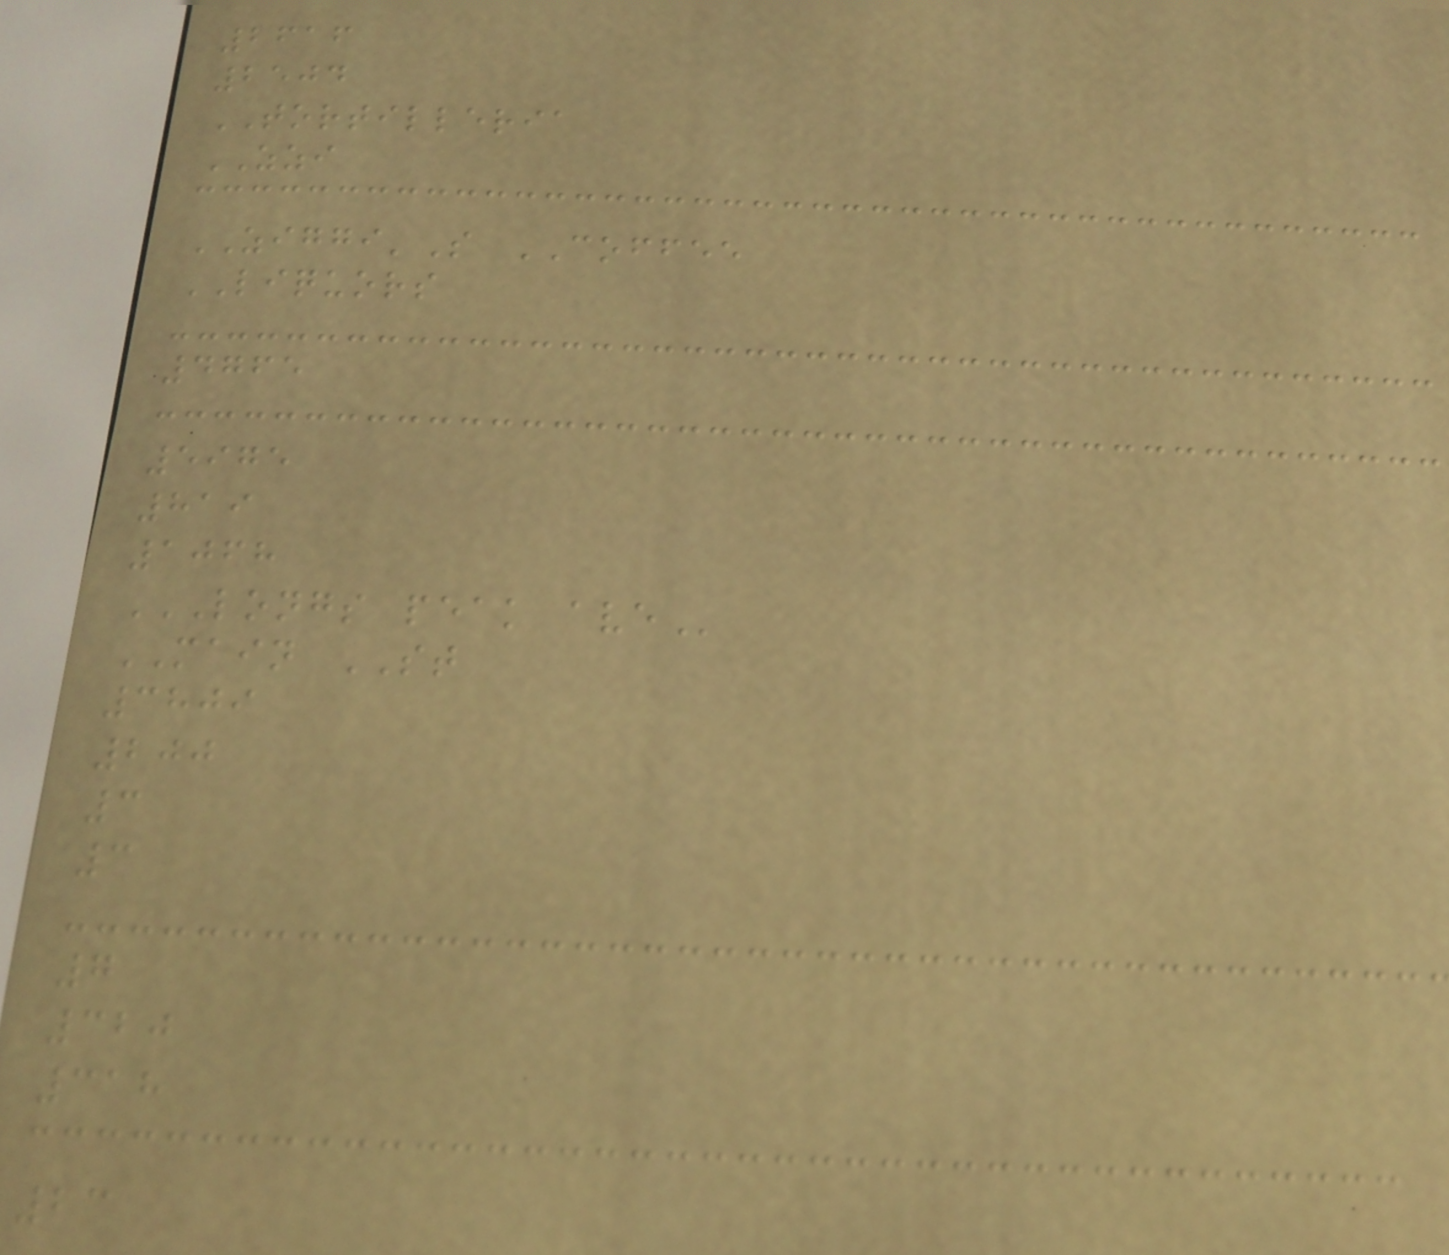2616
2504
TORTILLERIA
ZZI
ZIGGI'S COFFEE
LIQUORS
4765
5975
819
1068
LONGS PEAK AVE
MAIN ST
3809
200
3
3
7
320
318
23
